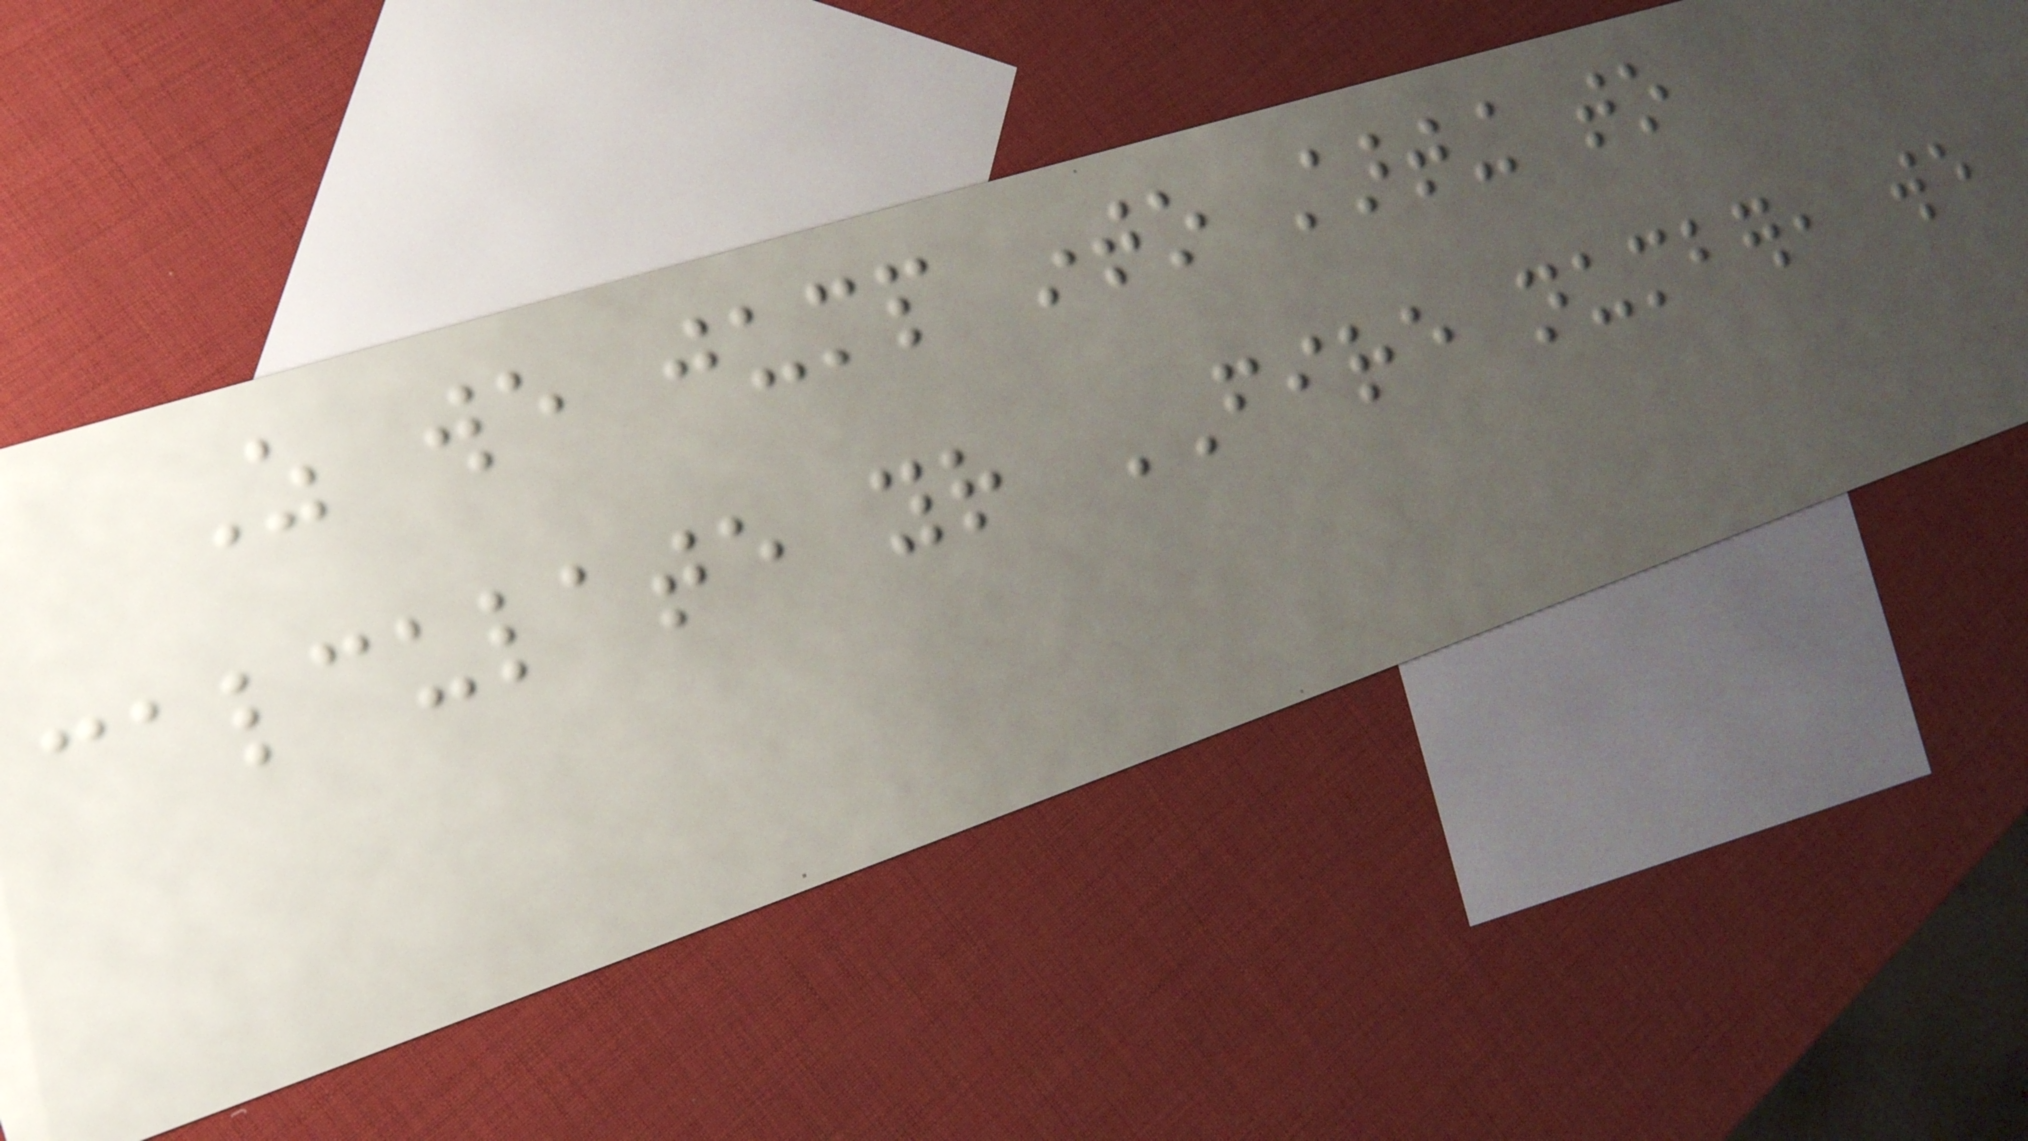As we jump into starting to
calculate your FIRE number, we
